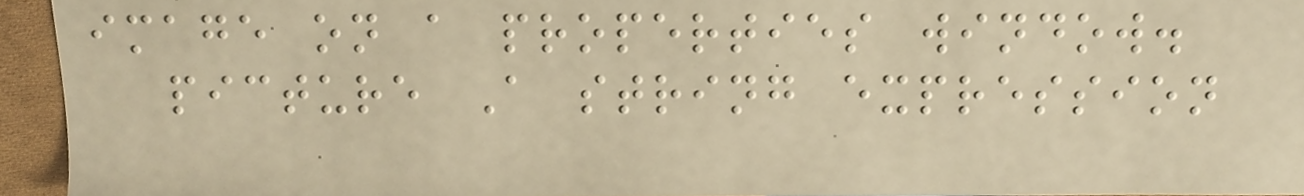image on a properties window.
picture A string expression
